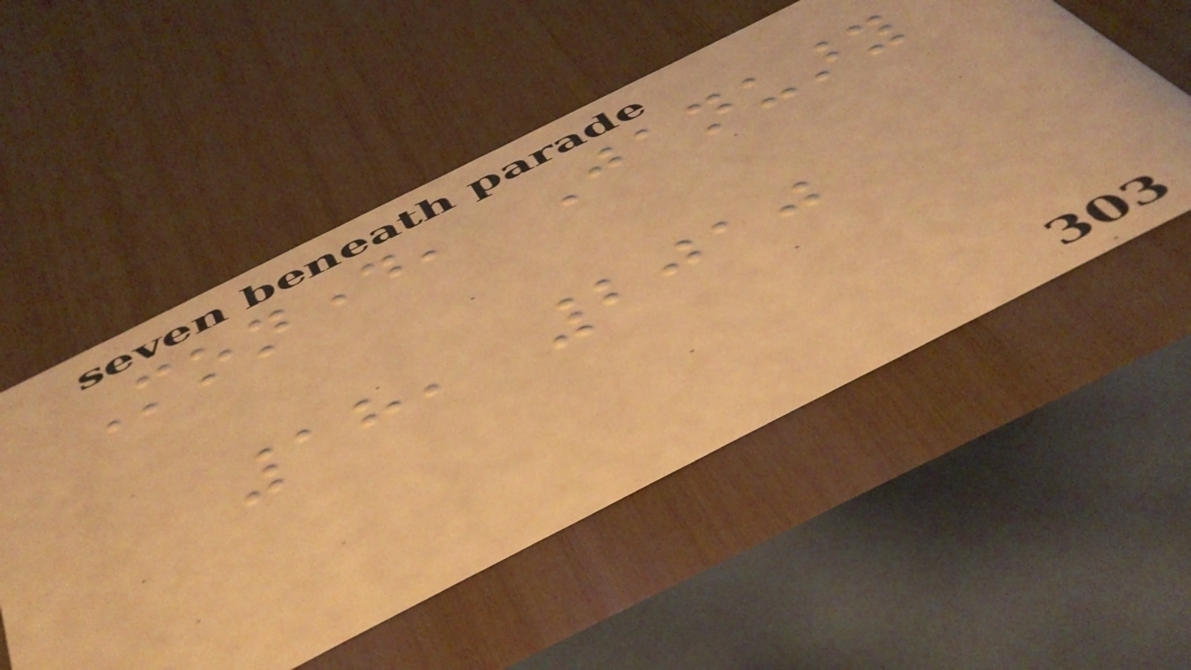Monday, January
18, 2010
